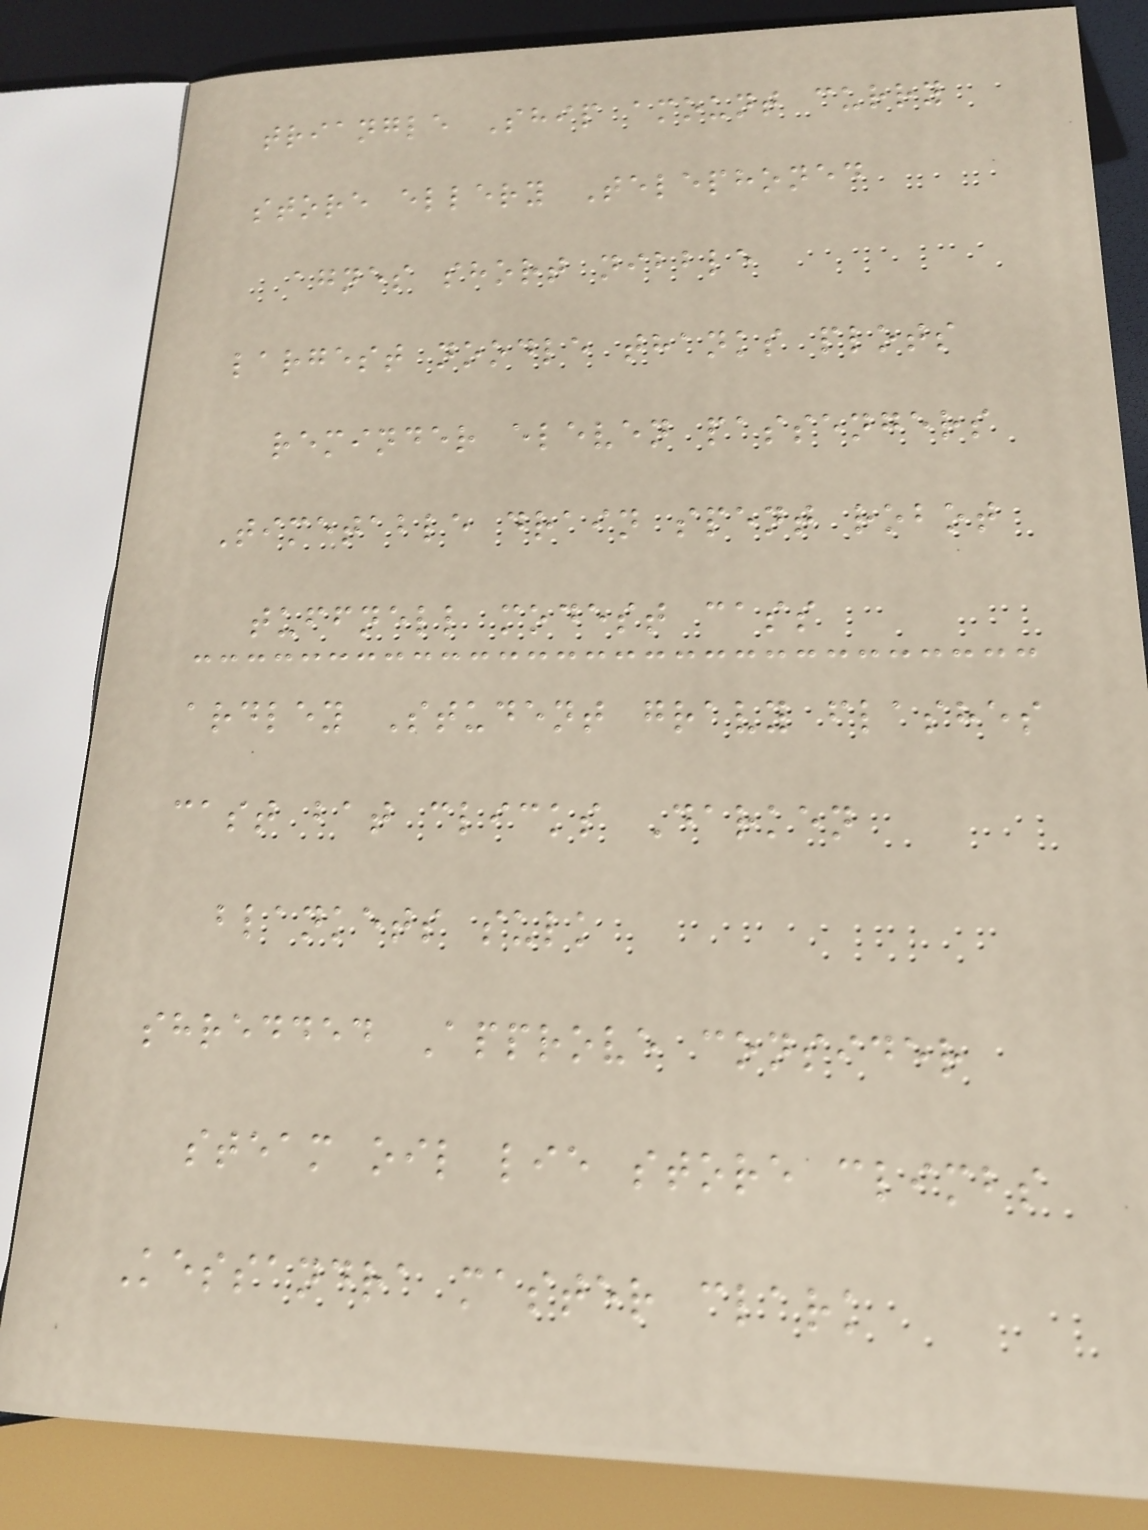triangle Ship amount curry
store ellery Telephoned
agnes short nibble
largest noodle thanks plots
reminder eleven passengers
Timetable drain spent robot
tuffnell modest cass
ardley Student gravy flashes
cast bat clicks Darken
blankets sulk
shredded Approve consider
steam oil lie store climbs
Kessandra master clark
